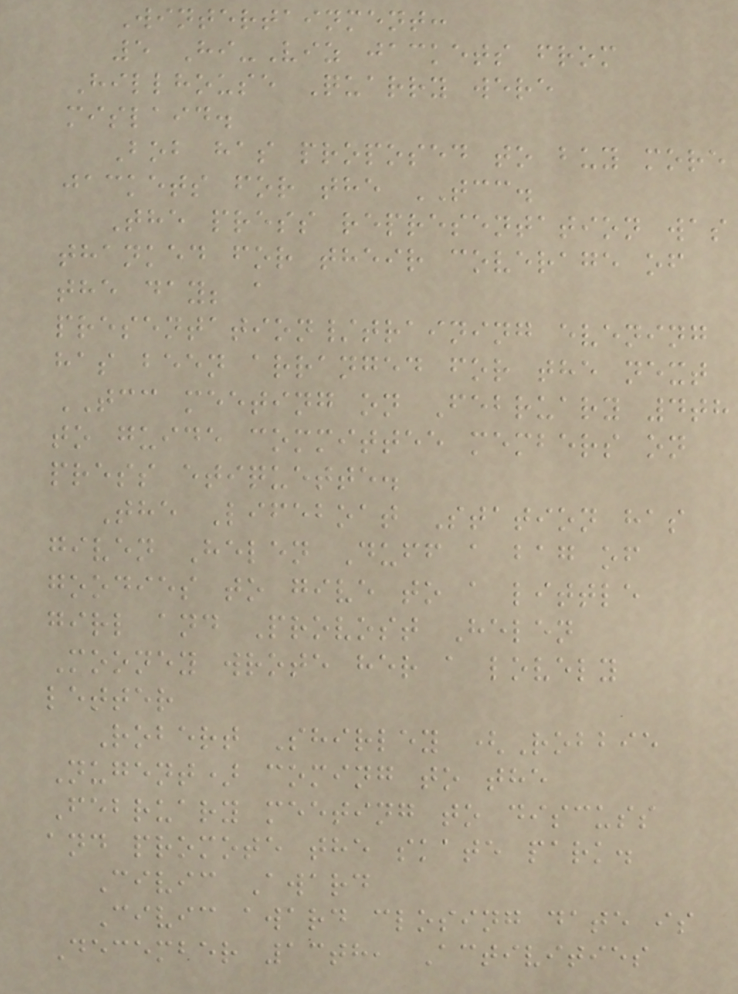Wintertainment:
5 Hi-Viz jackets from
Hillhouse Quarry were
mislaid.
Bob has proposed to buy more
jackets for the TCC.
The press representation was
thanked for their coverage of
the day; a
presentation/training evening
has been arranged for the next
TCC meeting on February 4th
to guide committee members on
press etiquette.
The Lifeboat Station has
given Helen Duff a bag of
goodies to give to a little
girl and Provost Helen
Mooney wrote her a lovely
letter
Robert Shirley (Robbie
Nugent) coming to the
February meeting to discuss
and promote the skate park.
Civic Award
Civic award closing date is
December 13th, Activities
